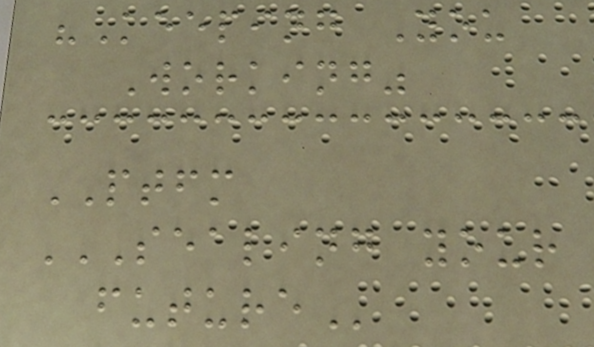"Keeping You
Working"
PTFM
SEALING YOUR
FUTURE
